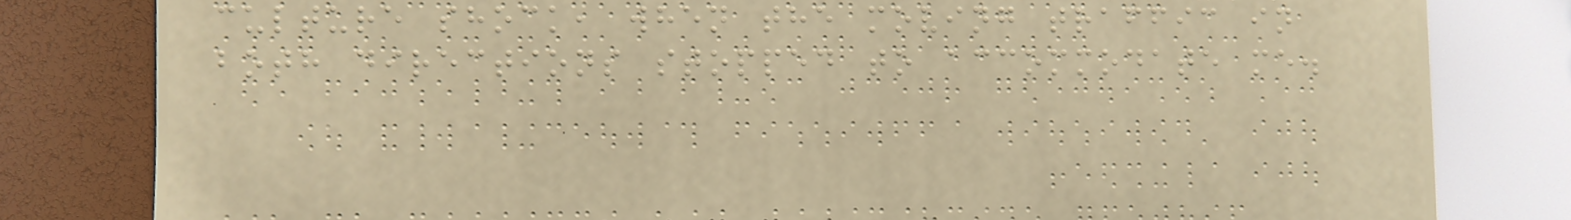culture shock, when the moving traffic in
both directions stopped to accommodate me.
